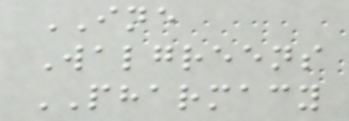INE
Walgreens
PHARMACY
